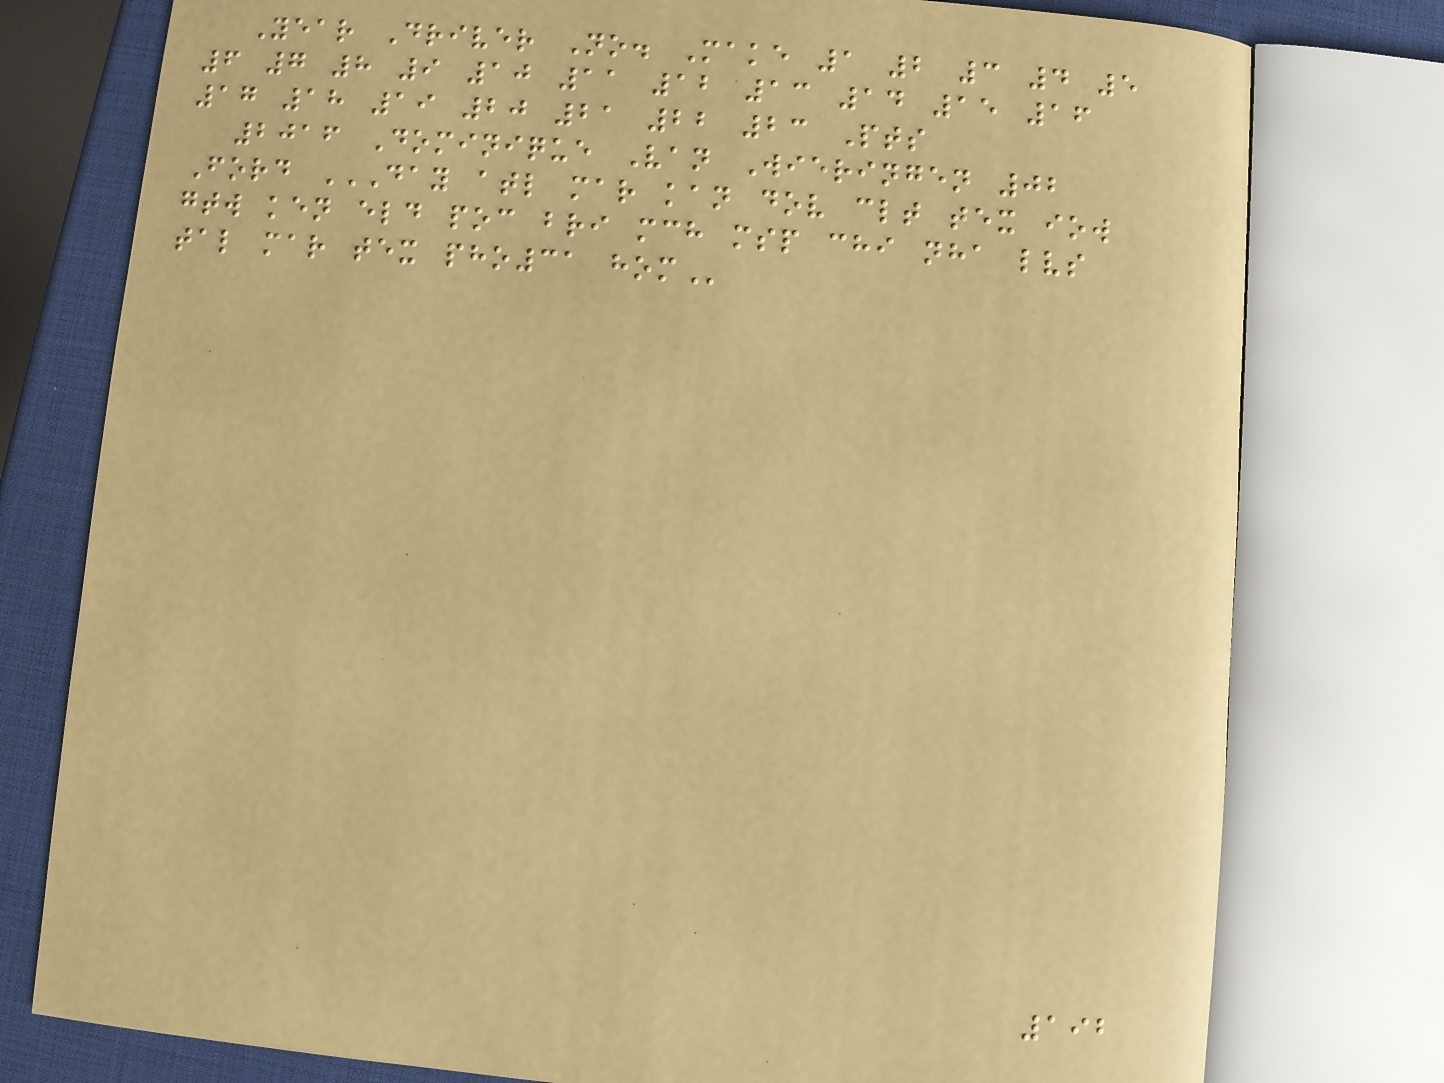Year Driver No. Make 1 2 3 4 5
6 7 8 9 10 11 12 13 14 15 16
17 18 19 20 21 22 23 Pts
2016 Dominique Van Wieringen 02
Ford DAY ATL MAR KAN DOV CLT TEX IOW
GTW KEN ELD POC BRI MCH MSP CHI NHA LVS
TAL MAR TEX PHO31 HOM
192
